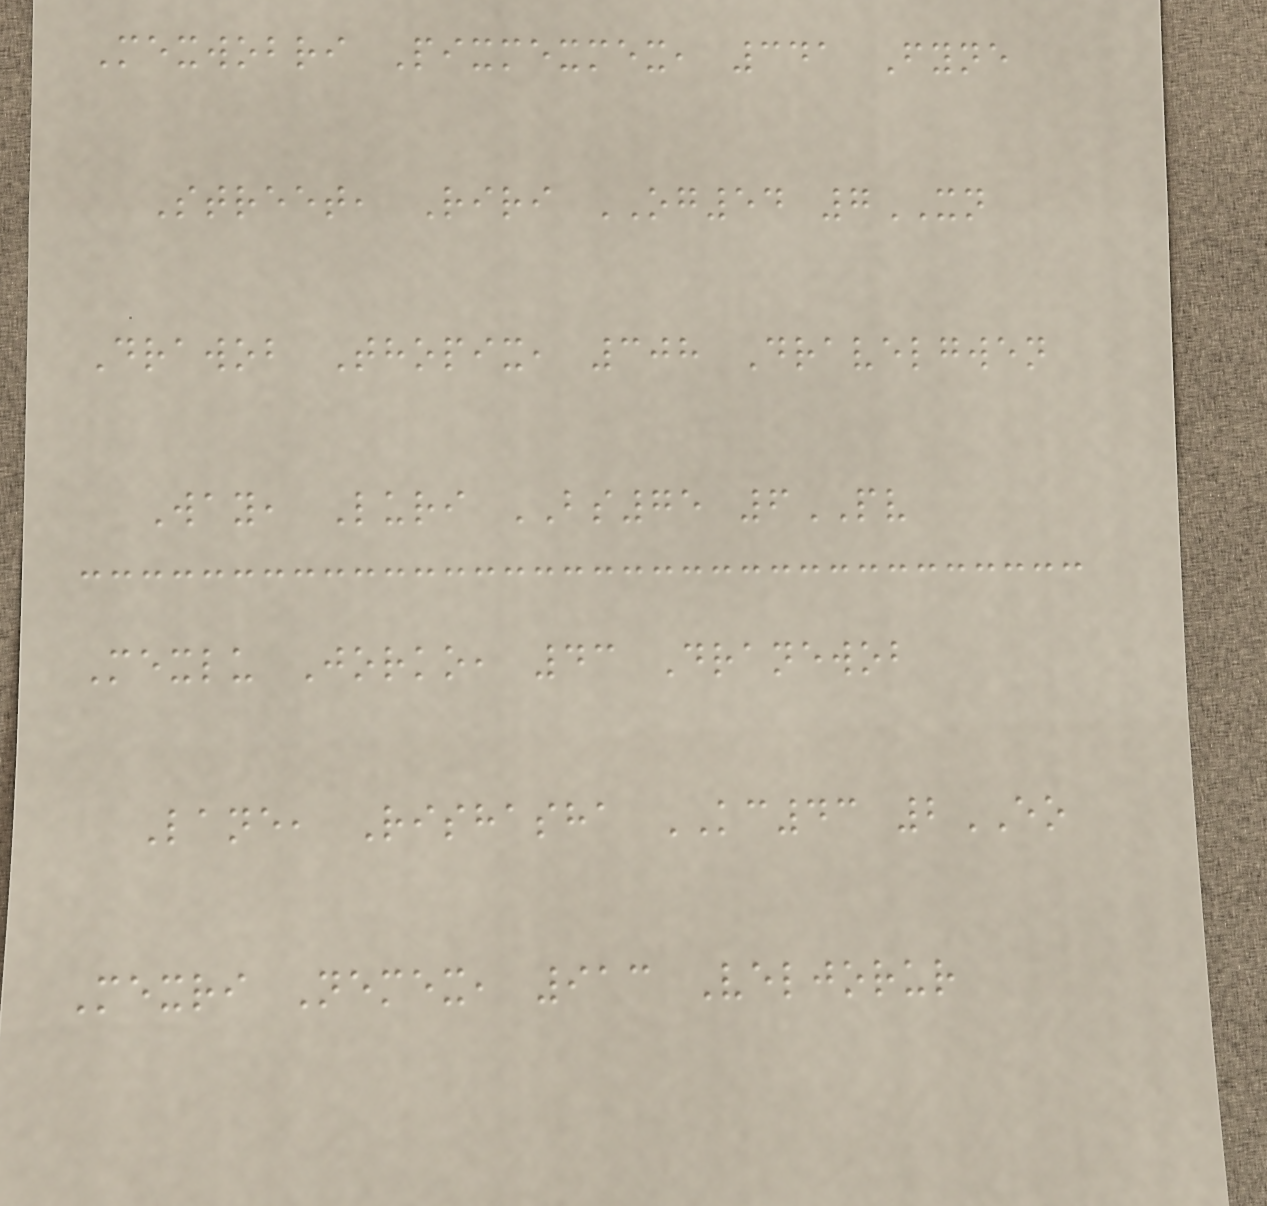Mexwobri Pixmexmex, 341 Fyne
Street, Riri OG54 7XN
Drawob Thopix, 308 Dravelgwen
Way, Luri BS75 6PV
Mexlu Jorko, 43 Dranewob
Lane, Rishasha KC43 2EO
Mexri Nemex, 913 Veljorur
